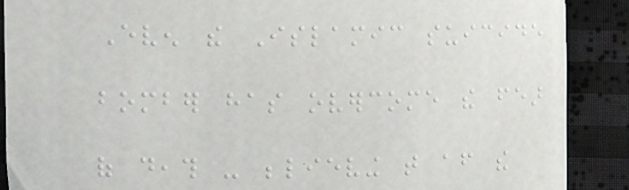Even the Islamic suicide
bomber has overcome the fear
of death - believing that after the
